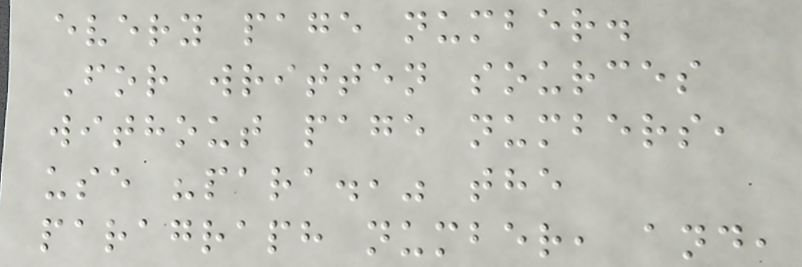every page number.
For written sources
without page numbers,
use "para.," the
paragraph number, and,
